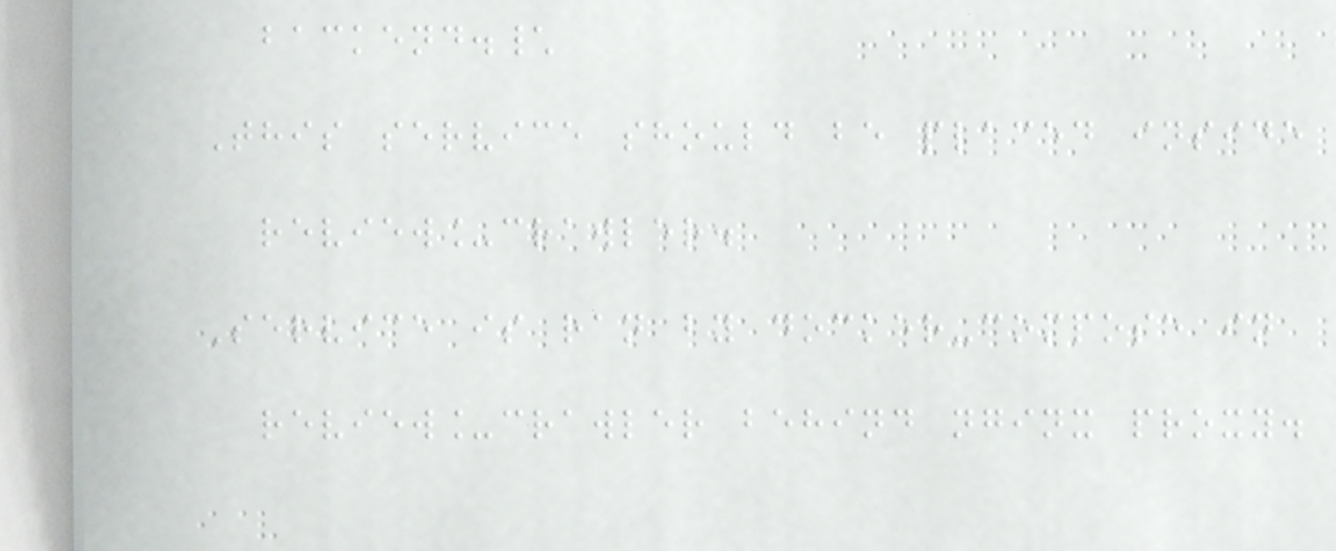backend.\
This service should be placed inside
review_crawler.
Service is ran by docker-compose in
review_crawler behind nginx proxy.
